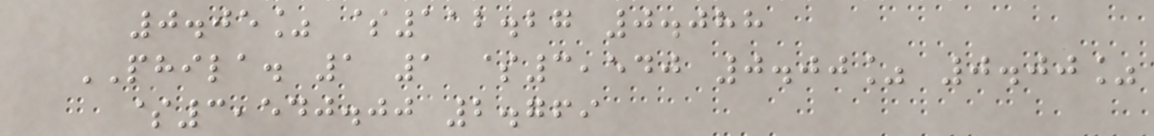0.05% $112.27 0.088
PHILA. 1 1 $3,540 0.00% 0.00%
$3,540.00 2.769
